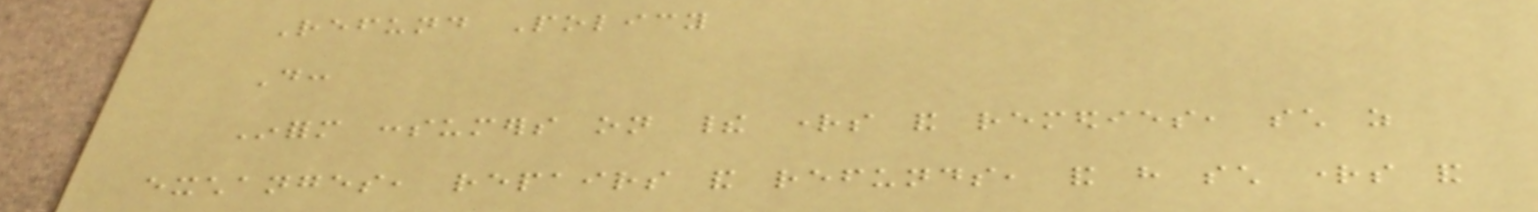Refund Policy
Do:
Inform consumers on their rights and remedies, such as
exchanges, repairs and refunds, and have such rights and
